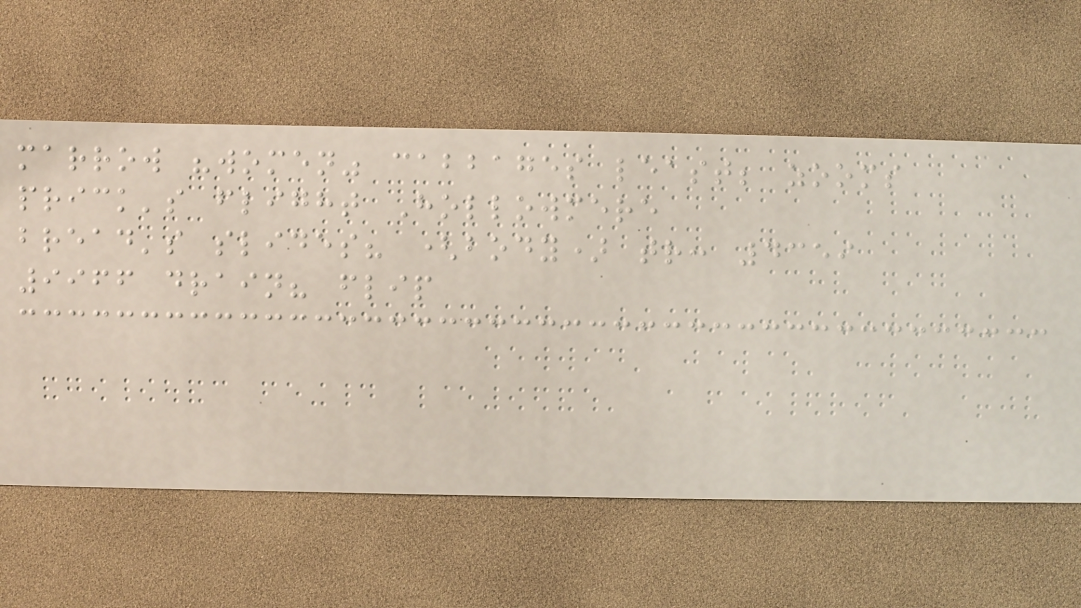marrow "women" cabbages least; zooms
prick's flight Hollowmere
bread's slides? (body) tr: 4359
9966 drain? flip
